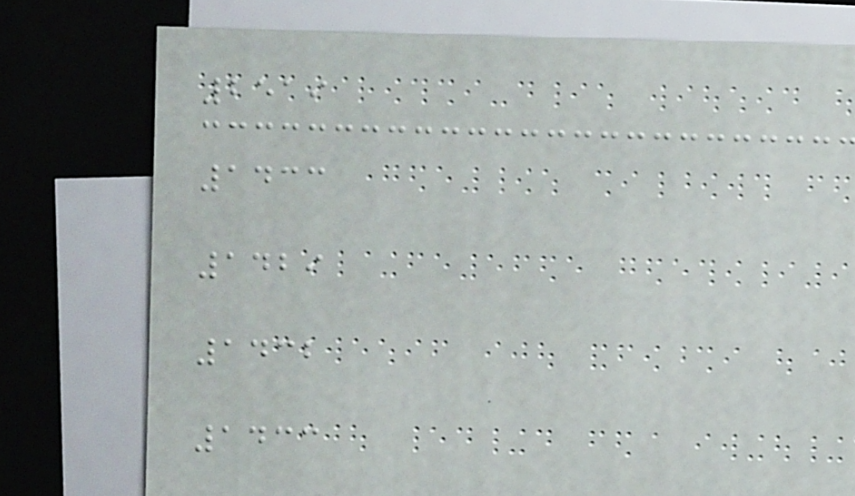2519
1433
1429
1432
1433
